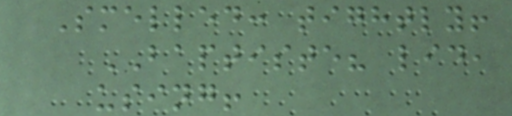Smelled: tightly!
BAPTISTE? lid,
using!
